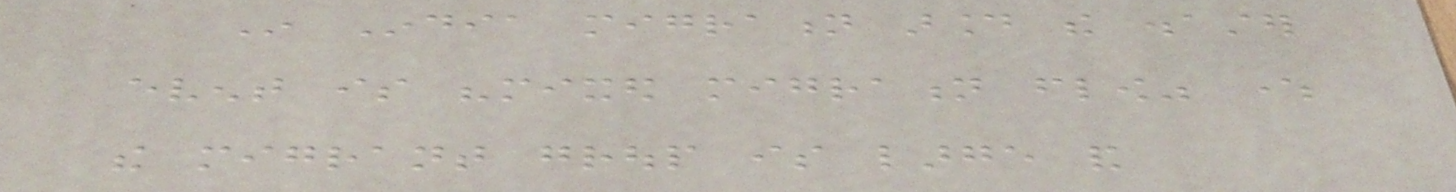In India migration around the disaster
event is "mixed migration flow" where
the migrant group is large and
